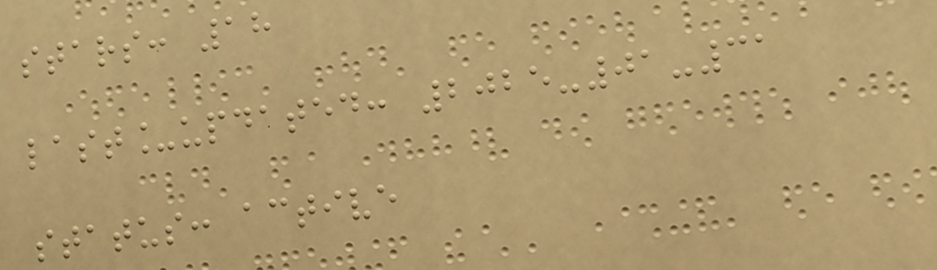stars: 18
last_updated: 2025-01-31
status: active
